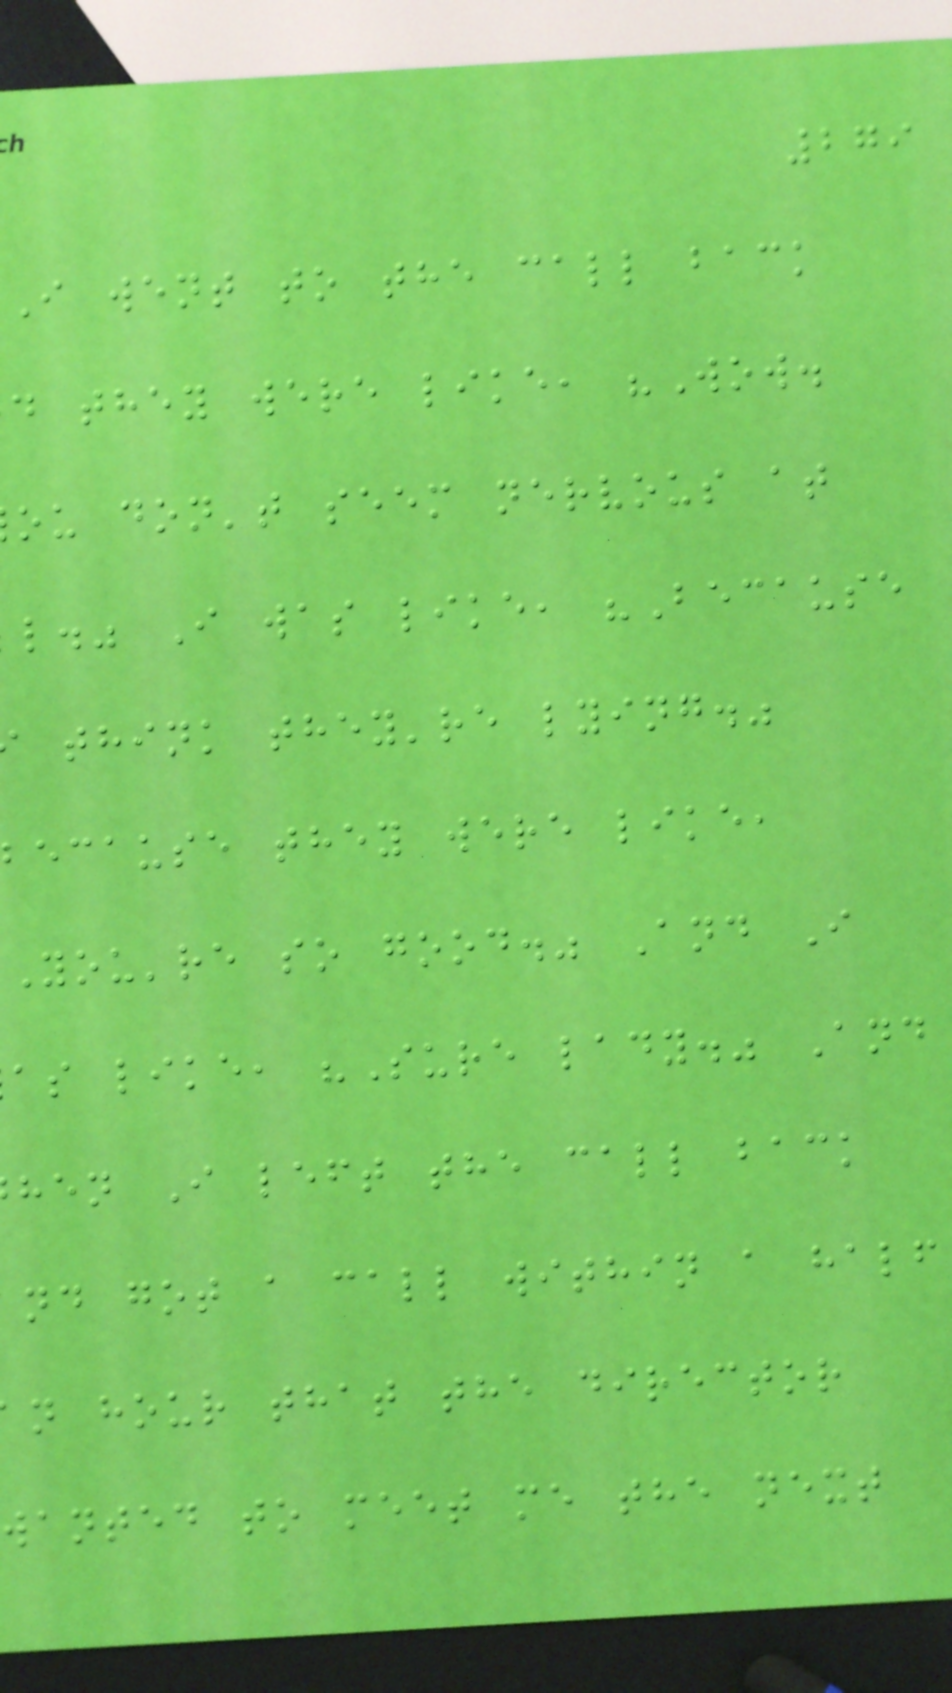279
I went to the call back
d they were like, "Wow.
ou don't seem nervous at
l." I was like, "Because
think they're lying."
because they were like,
You're so good." And I
as like, "Sure lady." And
hen I left the call back
nd got a call within a half
n hour that the director
wanted to meet me the next
